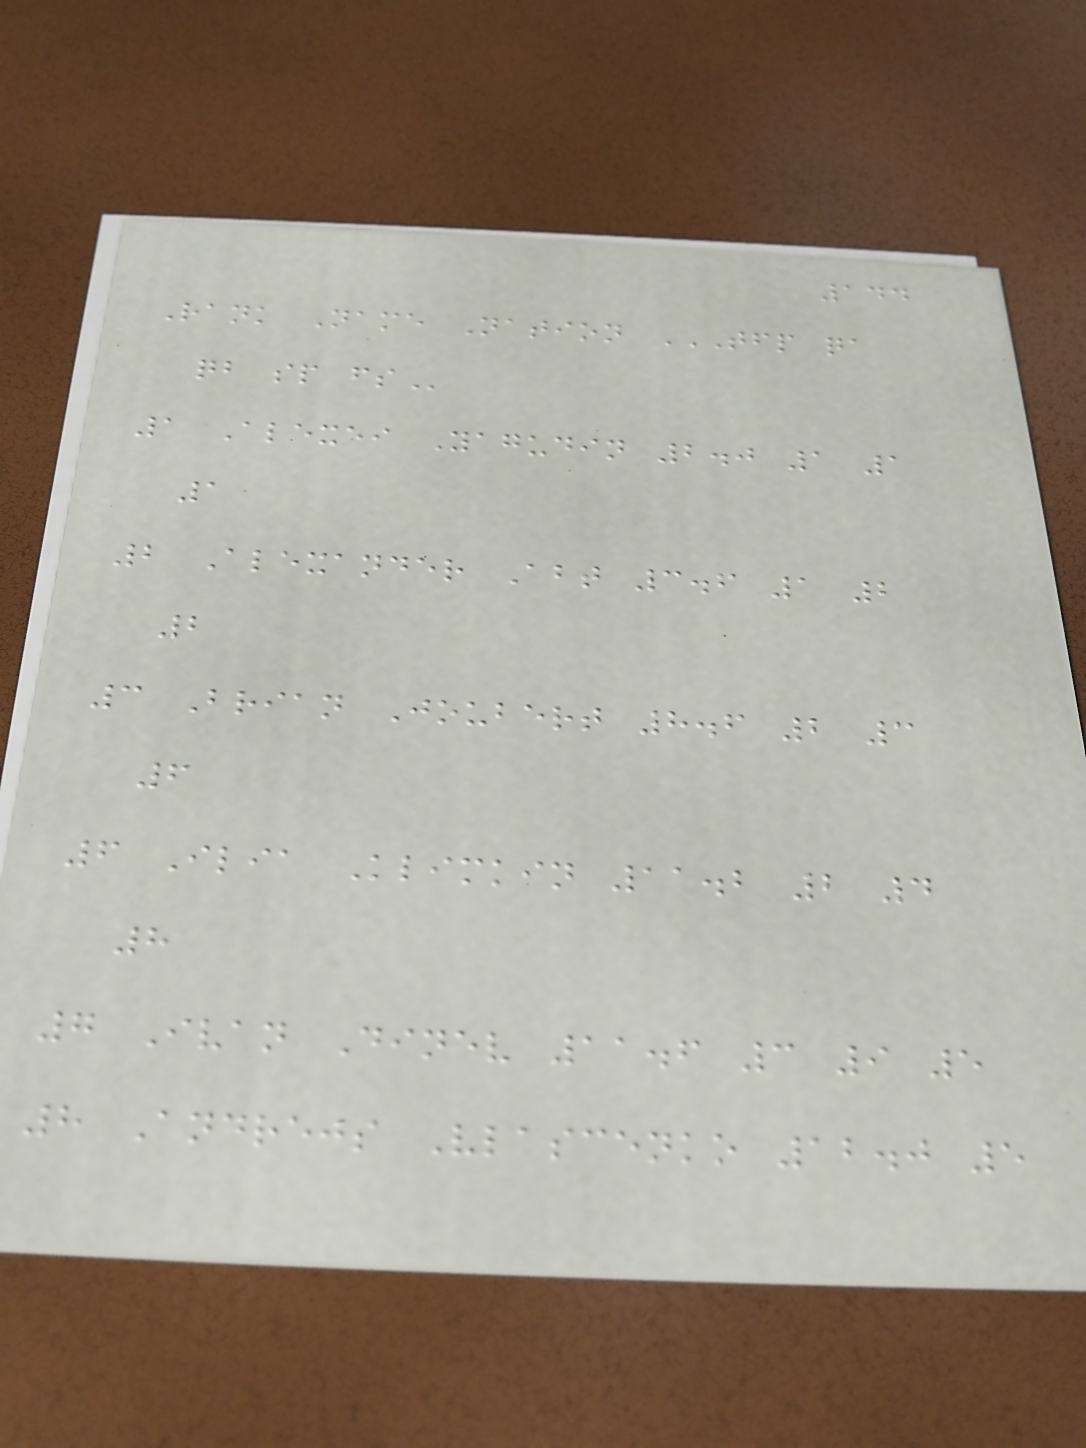144
Rank Name Nation TFP QA
QB SP FS
1 Alexei Yagudin 2.0 1 1
1
2 Alexander Abt 3.6 1 2
2
3 Brian Joubert 8.6 2 3
6
6 Ilia Klimkin 11.2 2 4
8
7 Ivan Dinev 11.6 3 9 5
8 Andrejs Vlascenko 12.0 5
